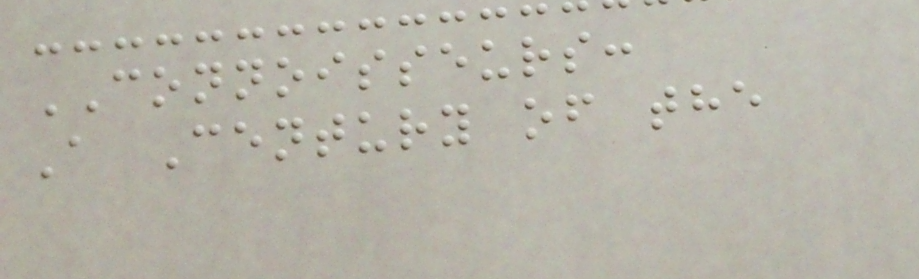CONNOISSEURS:
A Century of the
